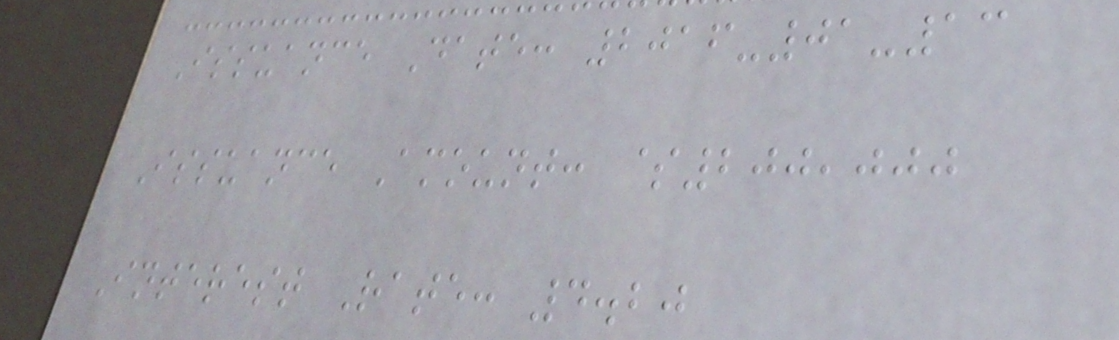Issuance Date: 2016-01-13
Issuance Amount: $200,000
Interest Rate: 4.20
